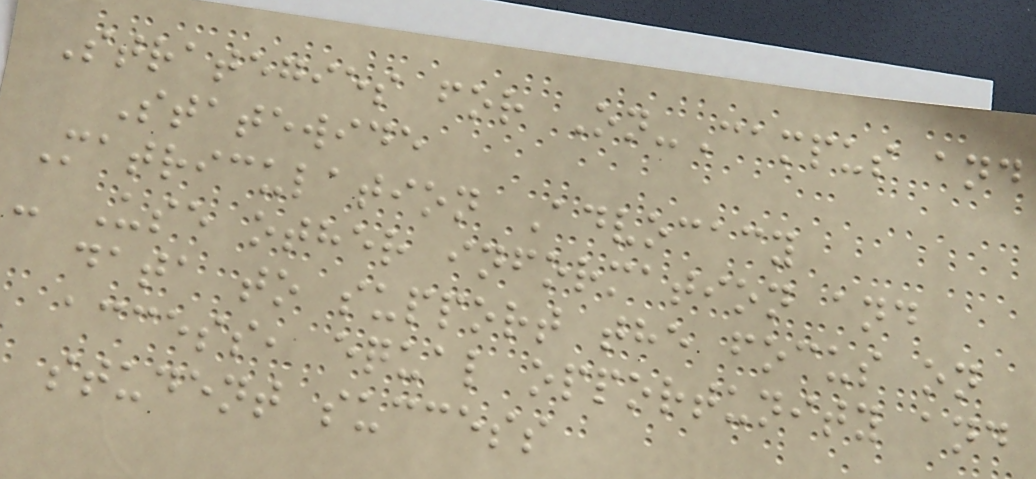Strategies for On-Campus and
Statewide
Matriculation Advocacy
- Use other information and
data to support the focus on
access, equal opportunity and
student success
